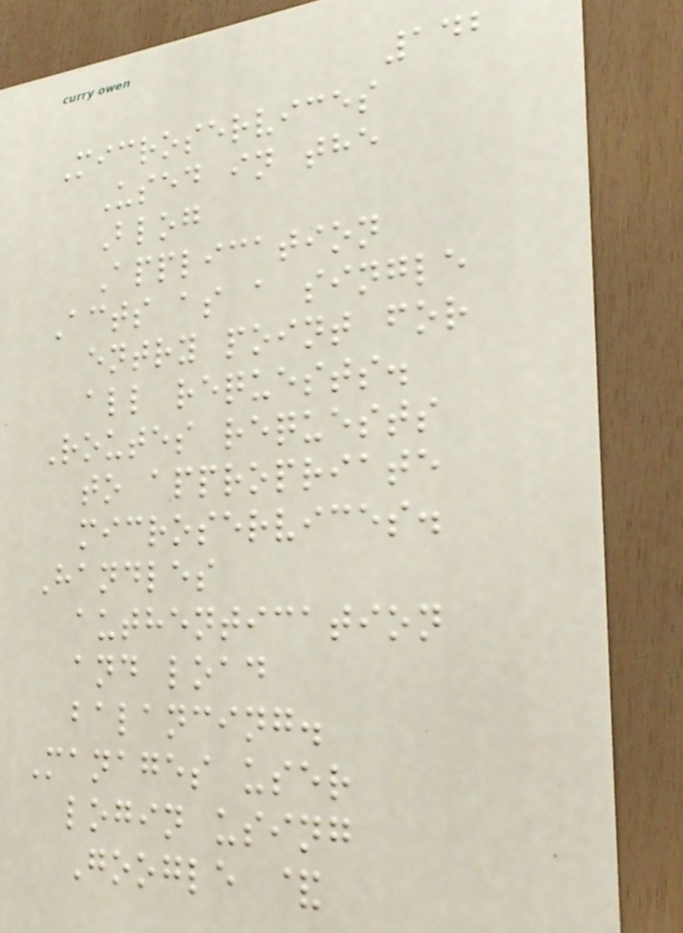142
Microservices
Used in the
Blog
Application
Acts as a single
entry point for
all requests.
Routes requests
to appropriate
microservices.
Handles
authentication
and load
balancing.
Manages user
login using
Google &
